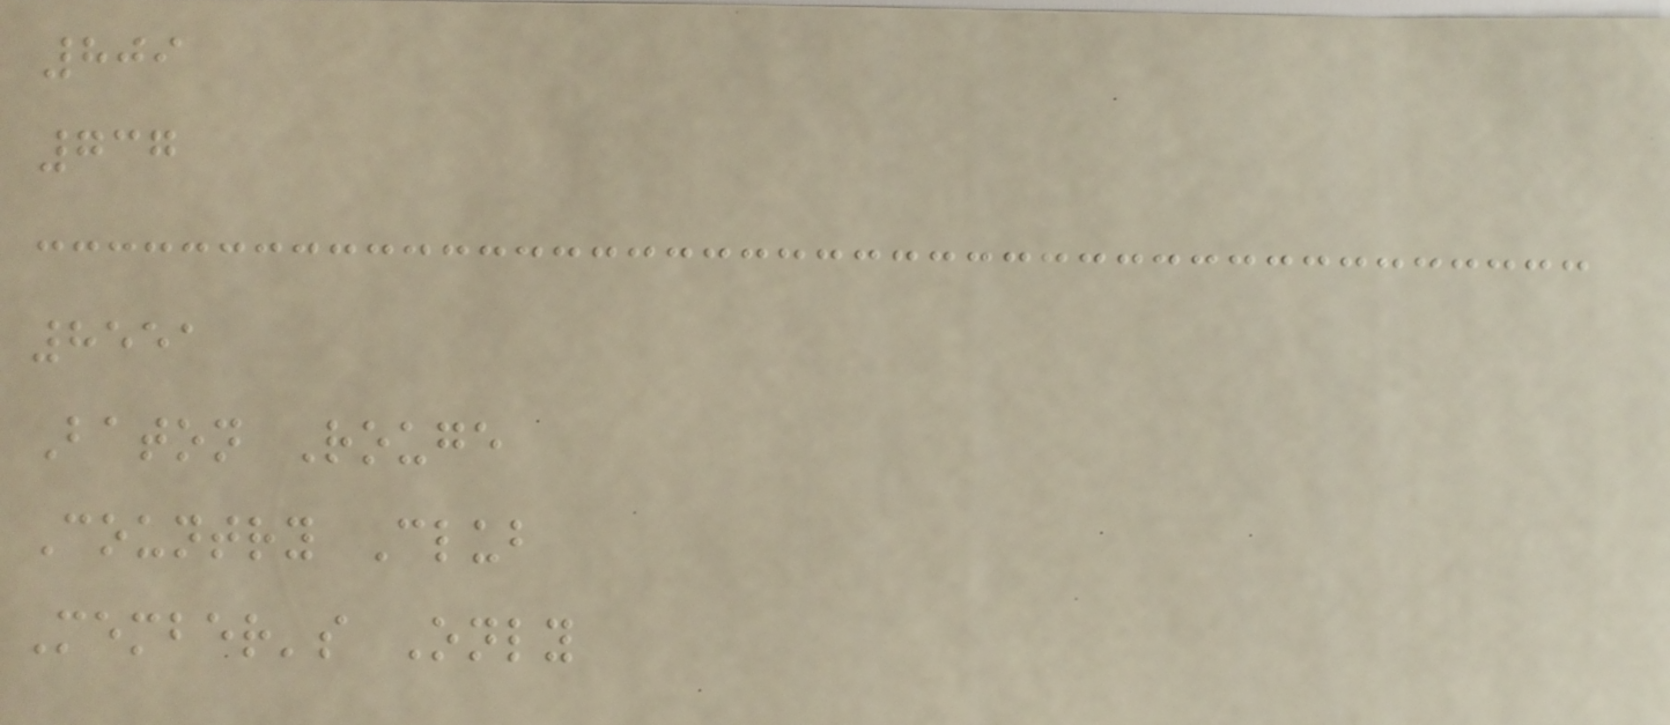809
737
8551
Baton Rouge
Country Club
Member's Only
